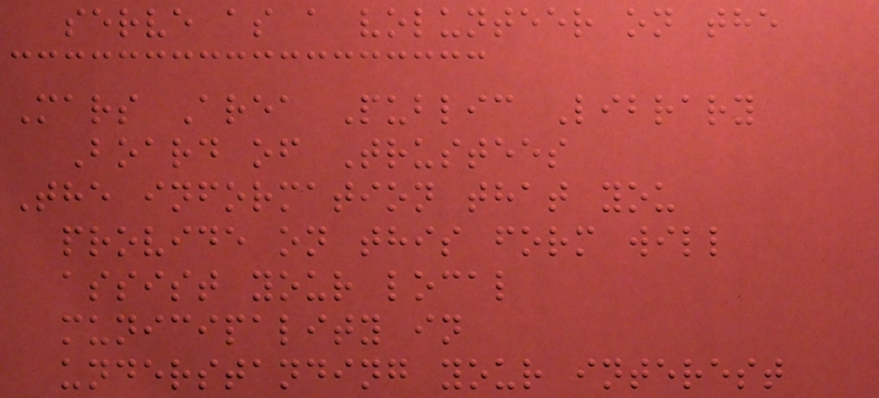serve as a volunteer on the
Mars Area Public Library
Board of Trustees
The information that you
provide on this form will
assist your local
municipality in
understanding your interest
